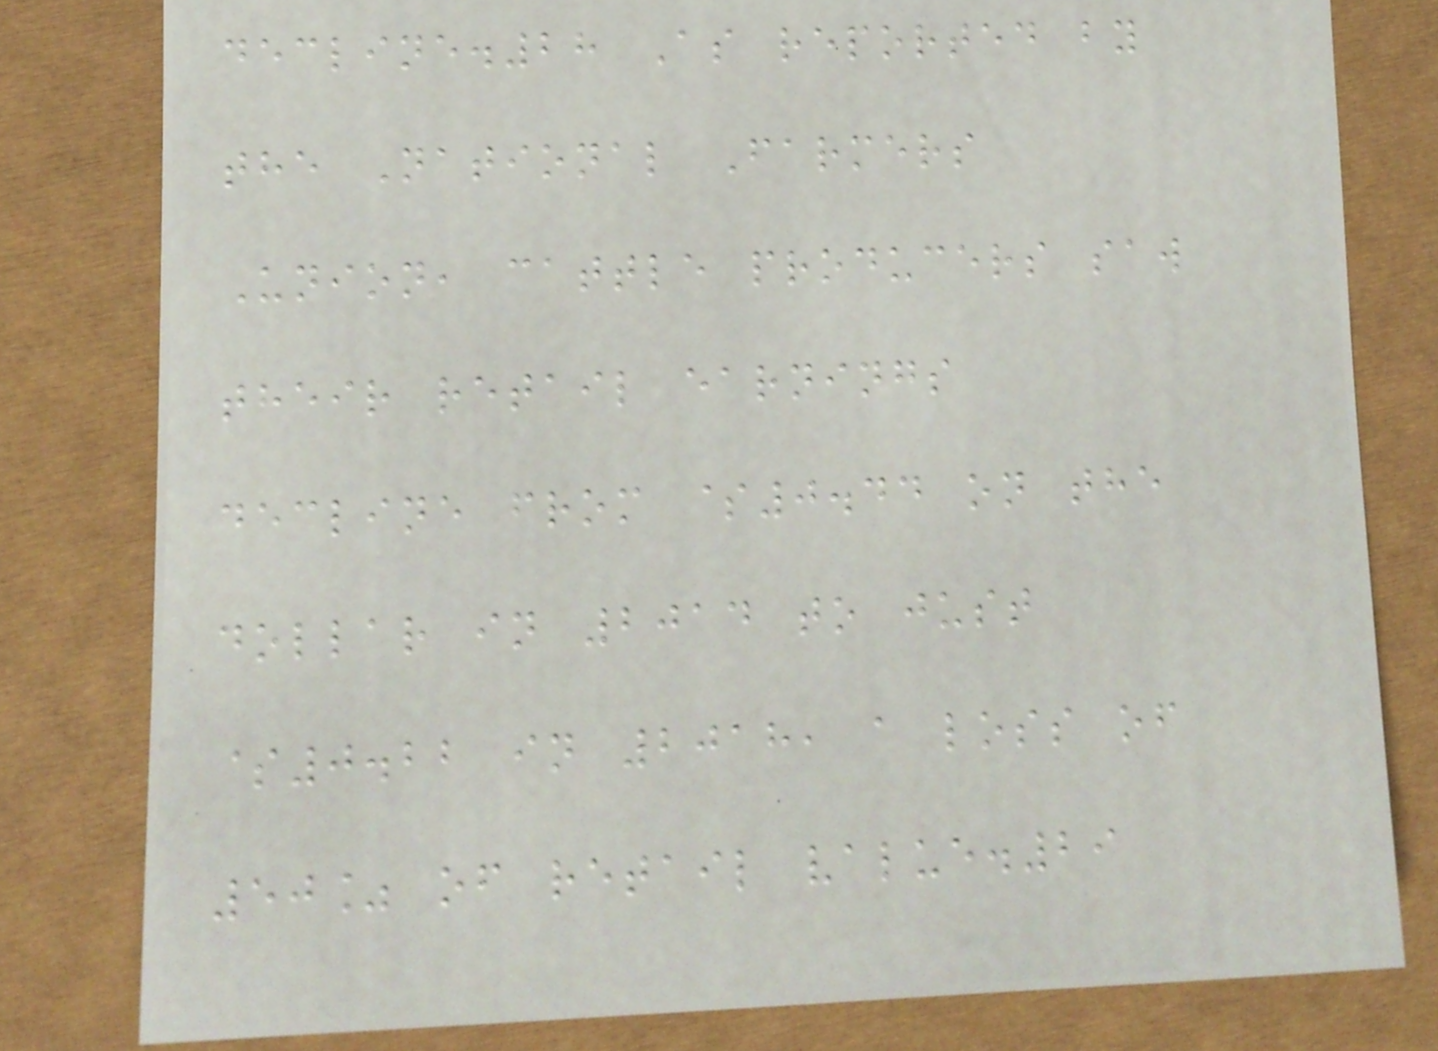decline.28 As reported by
the National Farmers
Union, cattle producers saw
their retail earnings
decline from $0.44 on the
dollar in 2014 to just
$0.22 in 2018, a loss of
50% of retail value.29
